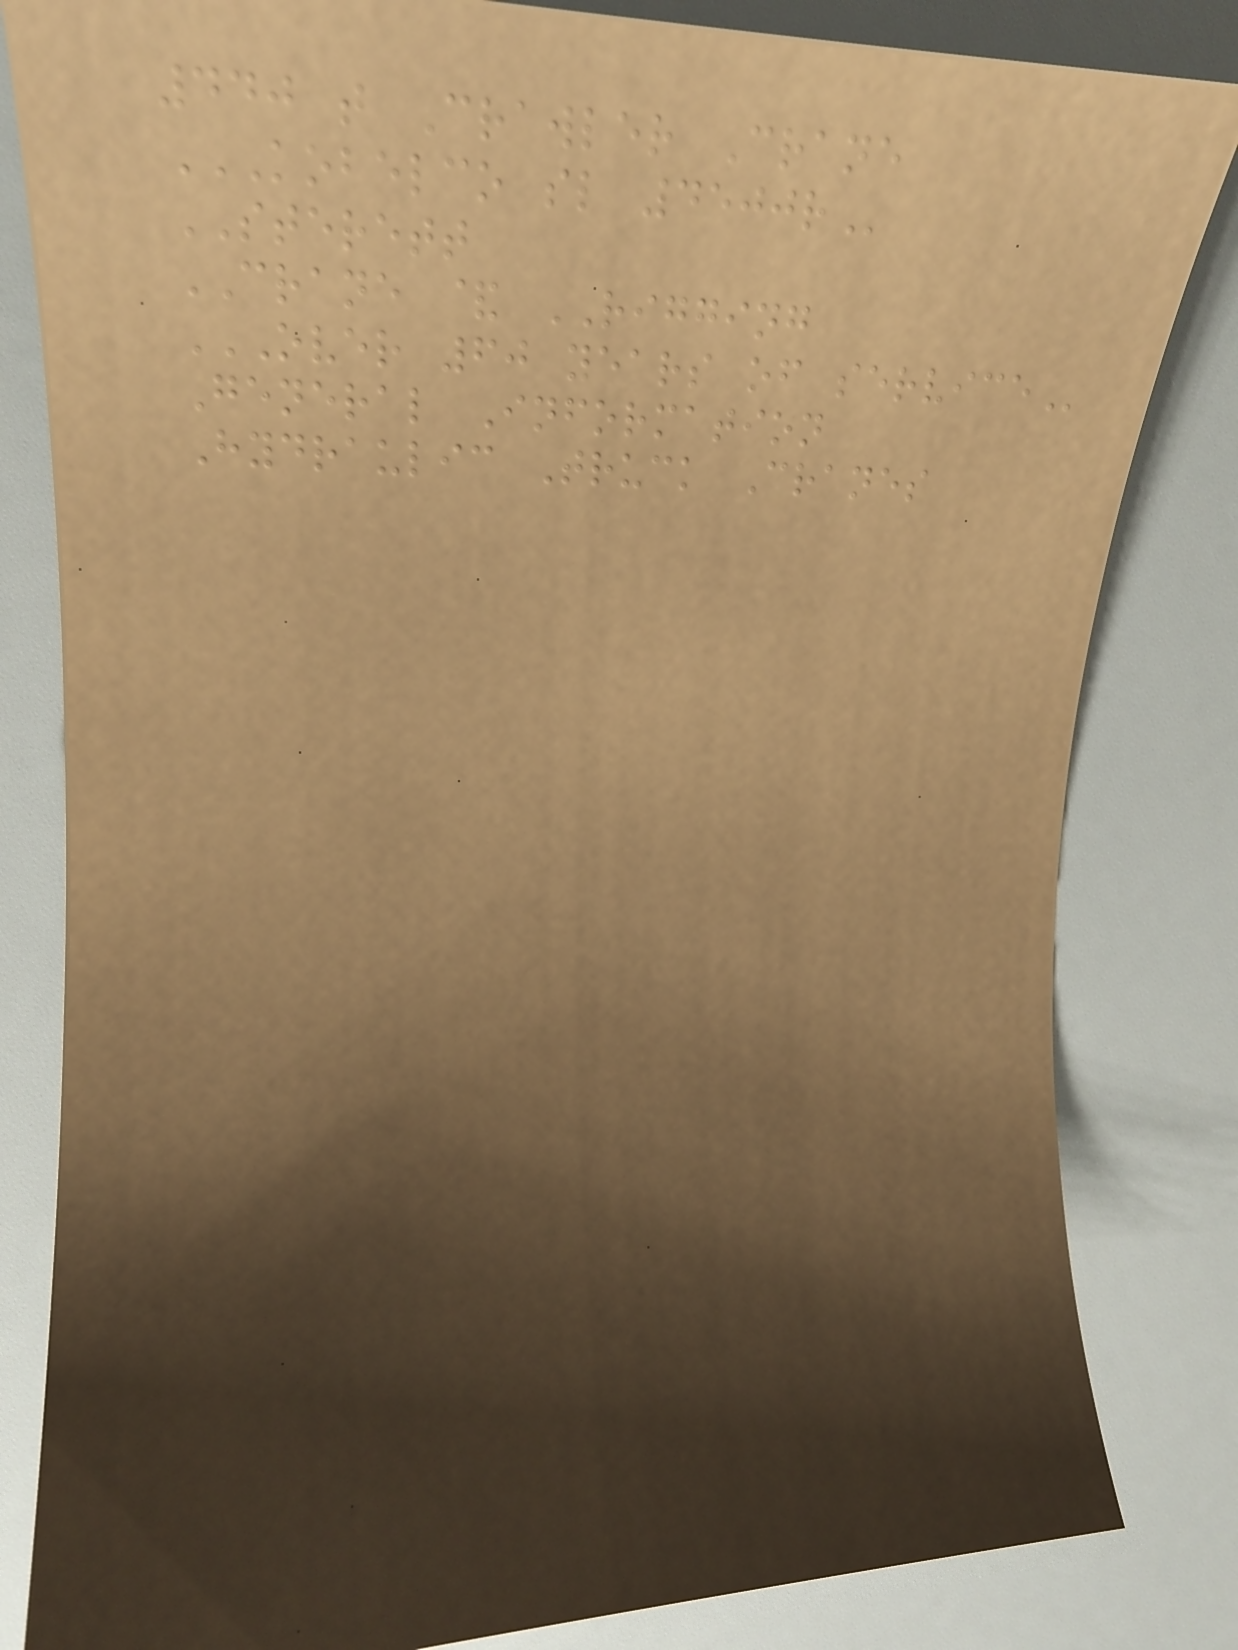440 t Crawler Crane
KOBELCO SL 4500R
STERETT
CRANE & RIGGING
OVER 60 YEARS OF SERVICE
General Information
Hydraulic Truck Cranes
